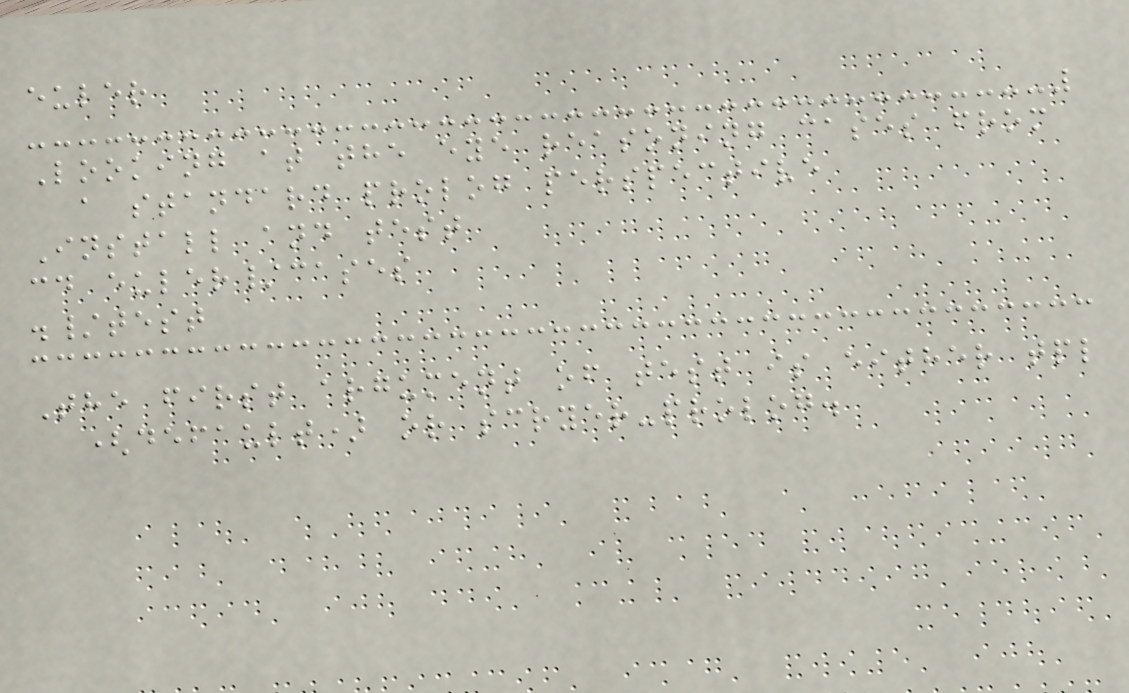euler
Looking at the eye reasoning cases from
a standard prolog perspective
Install and test
cd euler/cases
./test
The first argument of test is either tpl
(default) or scryer-prolog.
